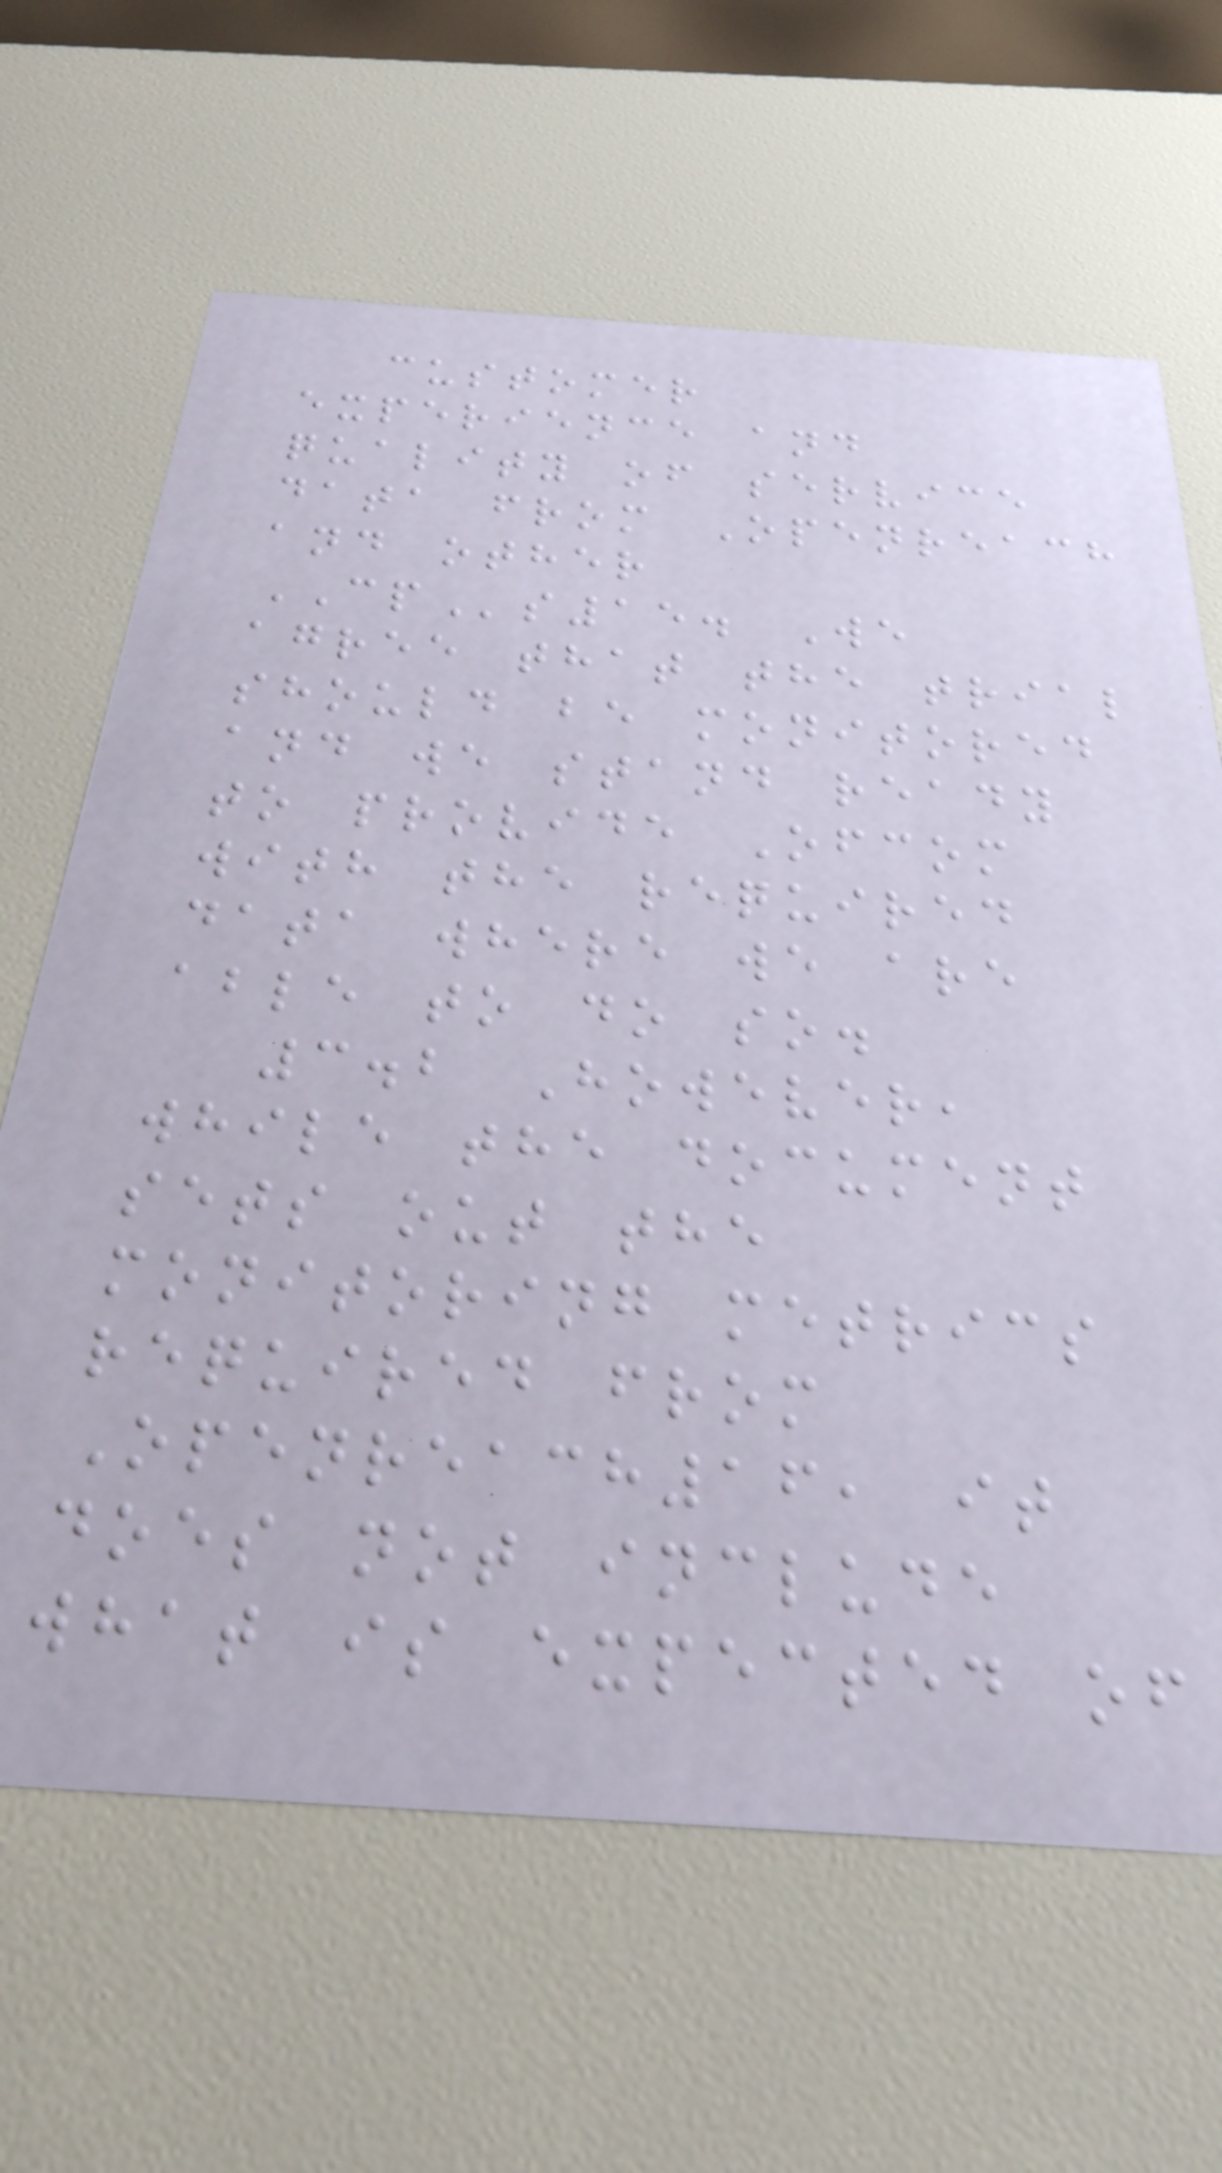customer
experience and
quality of service
data from Openreach
and other
CPs15. We
agree that the trial
should be monitored
and we stand ready
to provide Ofcom
with the required
data where we are
able to do so.
3.2 However,
while the document
sets out the
monitoring metrics
required from
Openreach16, it
does not include
what is expected of
